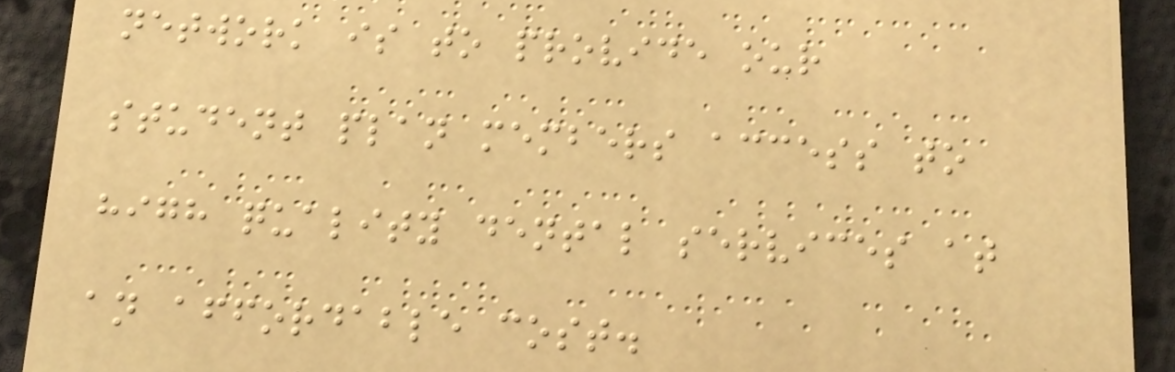network is to provide our
student plan members access to
high quality dental services at
an affordable cost.
